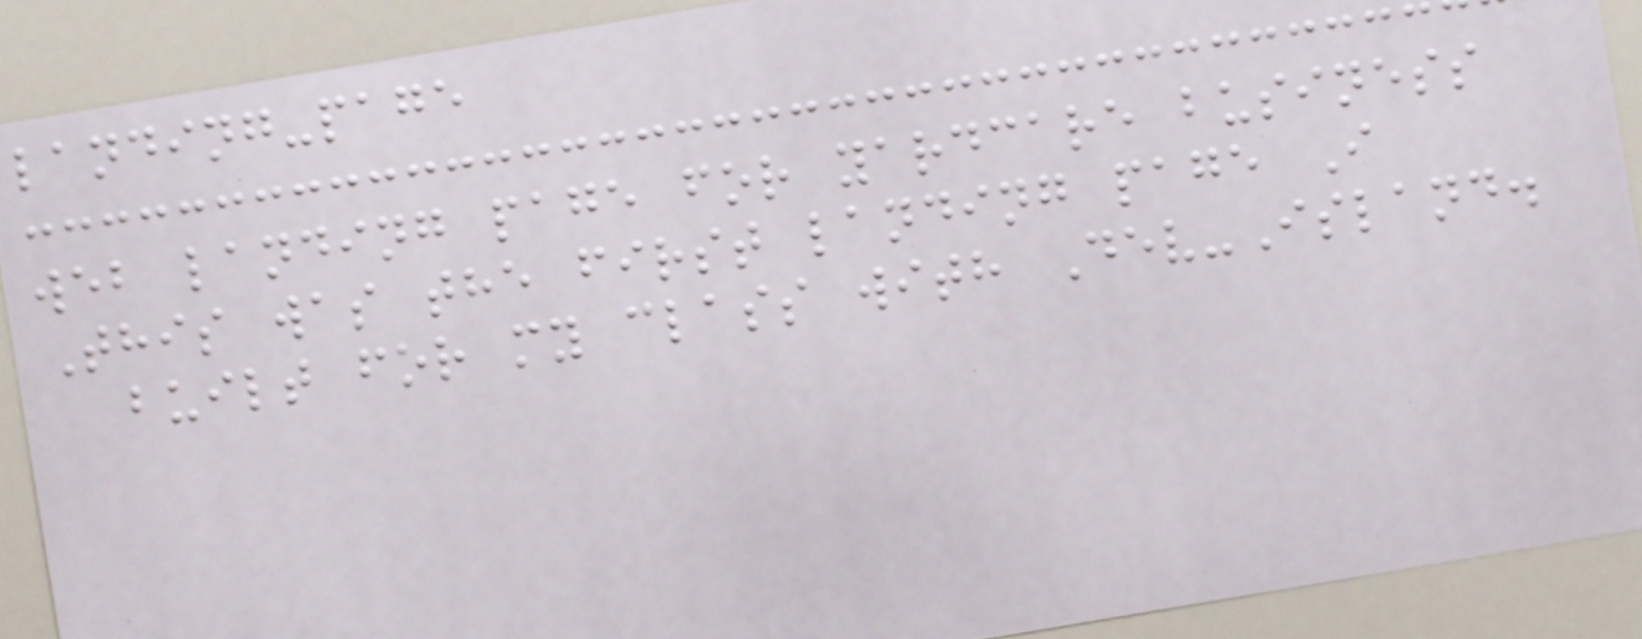landing-page
web landing page for yardcare business
This was the first landing page I
built for my class with Dev-Island.
